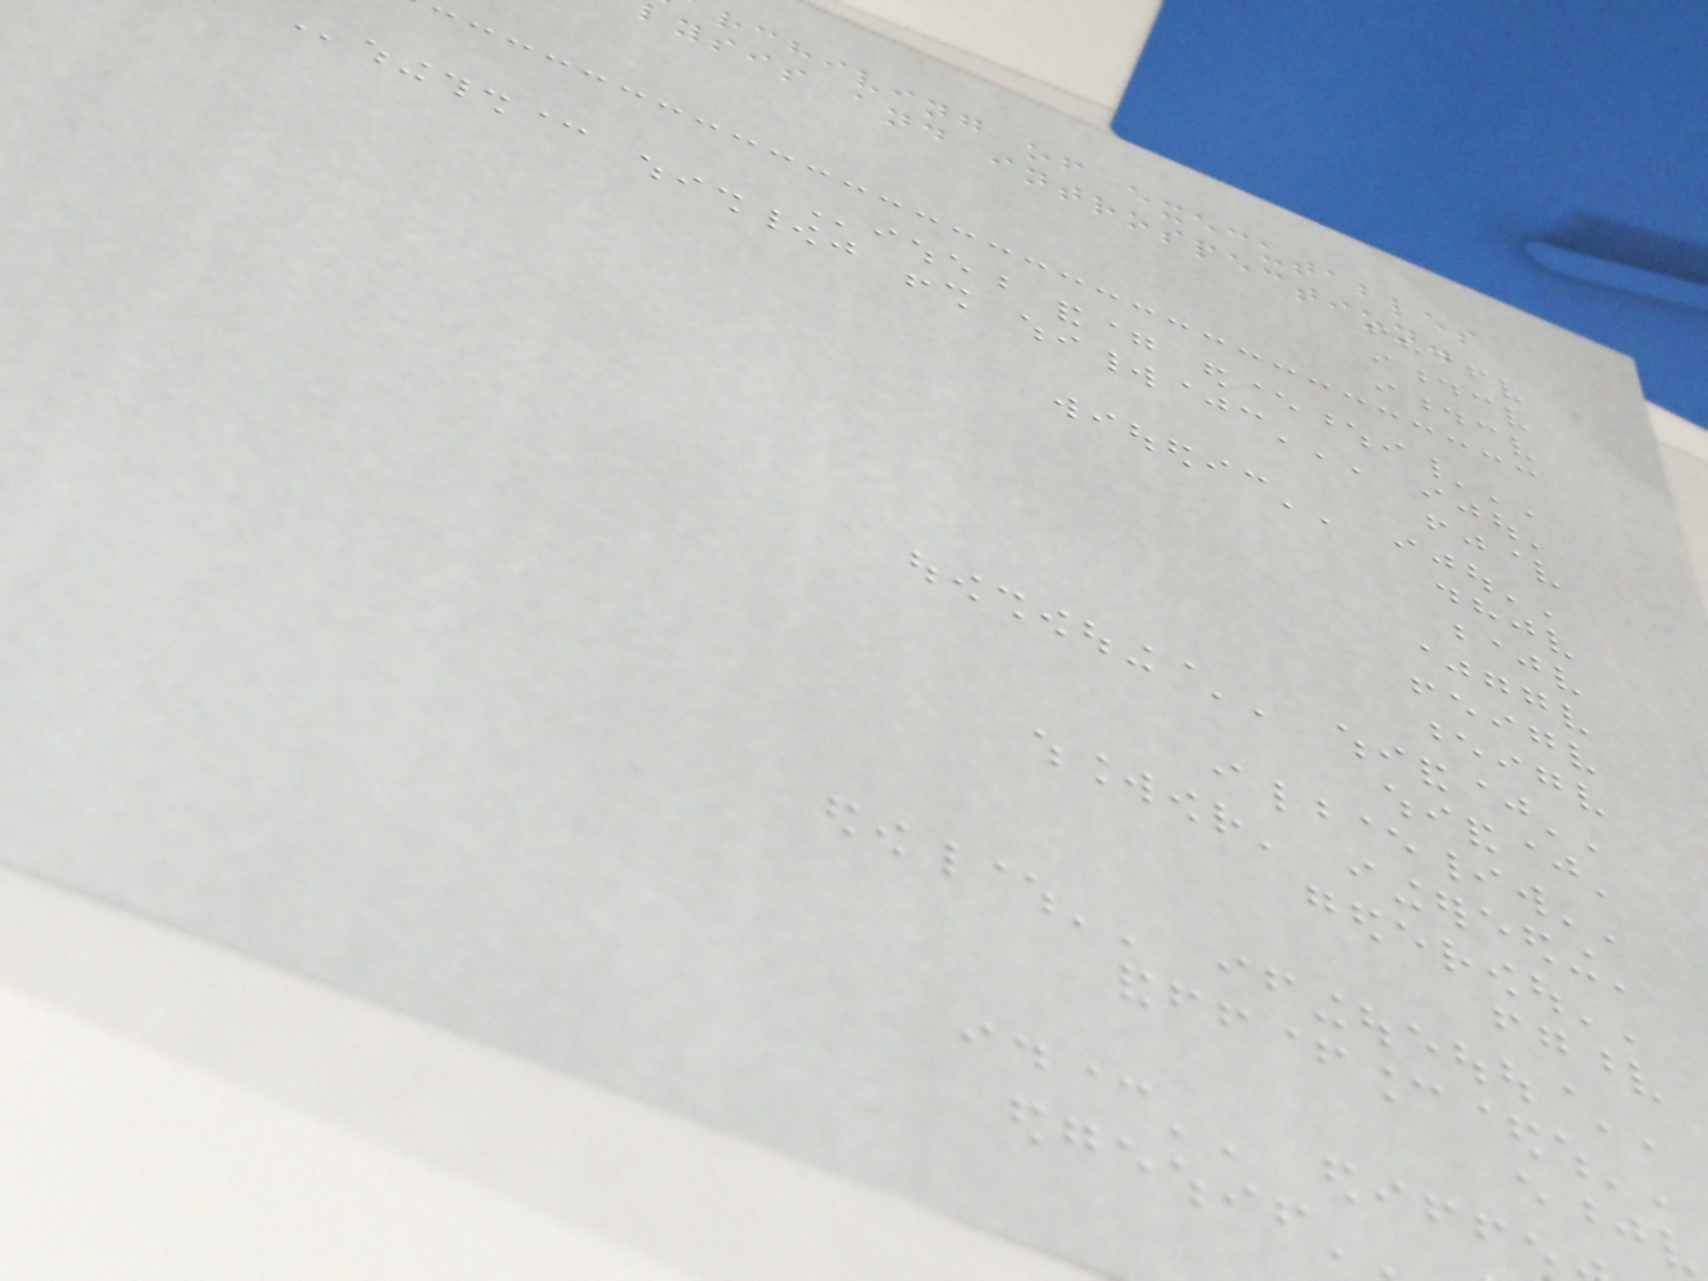rchiving of executables
lysis and introspection.
